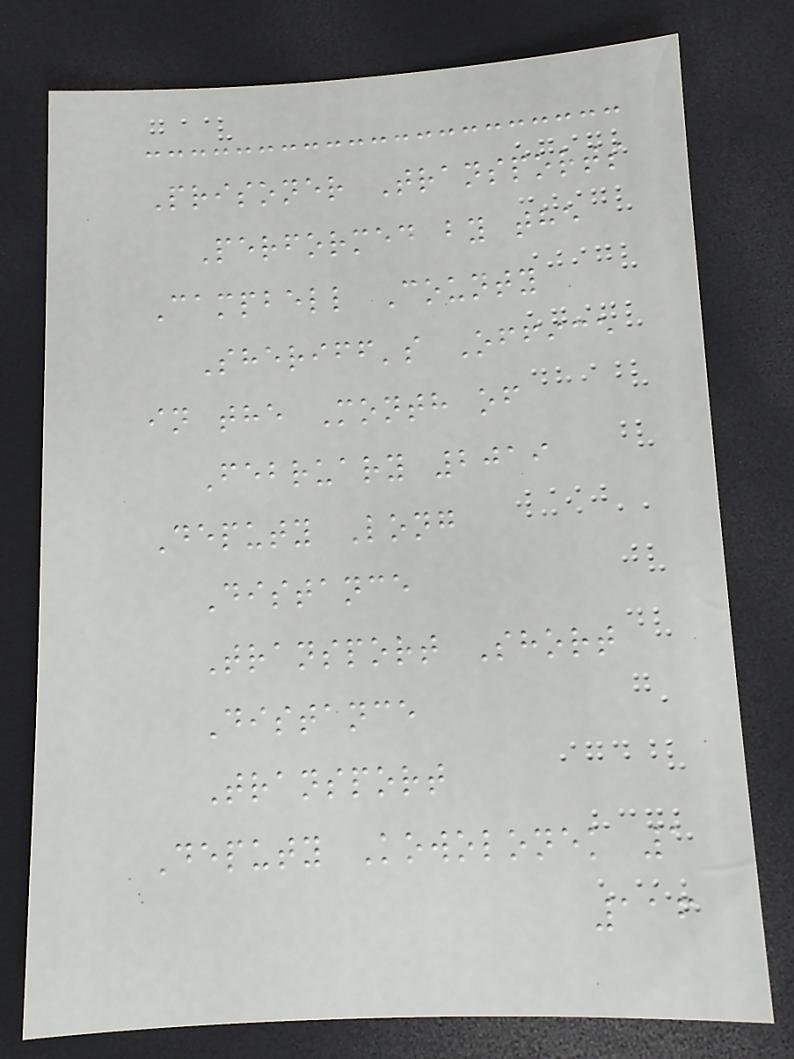Prisoner Transports
Performed by the
Campbell County
Sheriff's Office
in the Month of
February 2019
Deputy Long
Distance
Transport Short
Distance
Transport
Deputy Kowolonek 1
116
